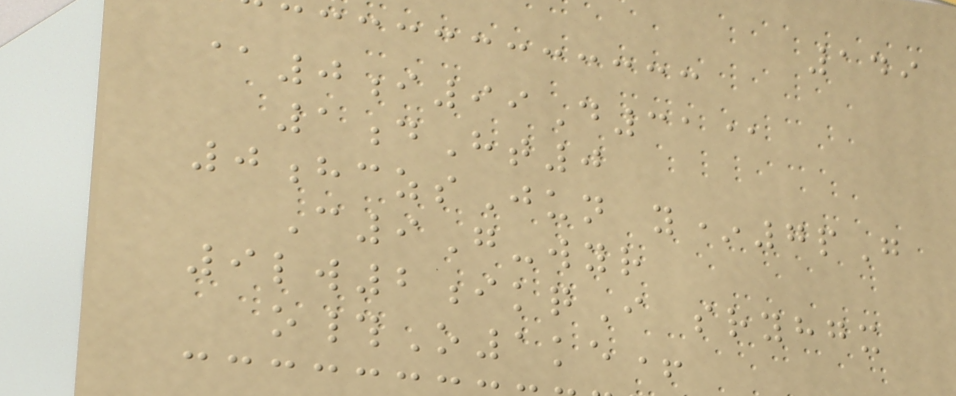149
@0i99D31@
1dHt0
0hczsJun y*7pG
C9G-wyr
9lw2ikqI sryhgx
o#O1ke+
